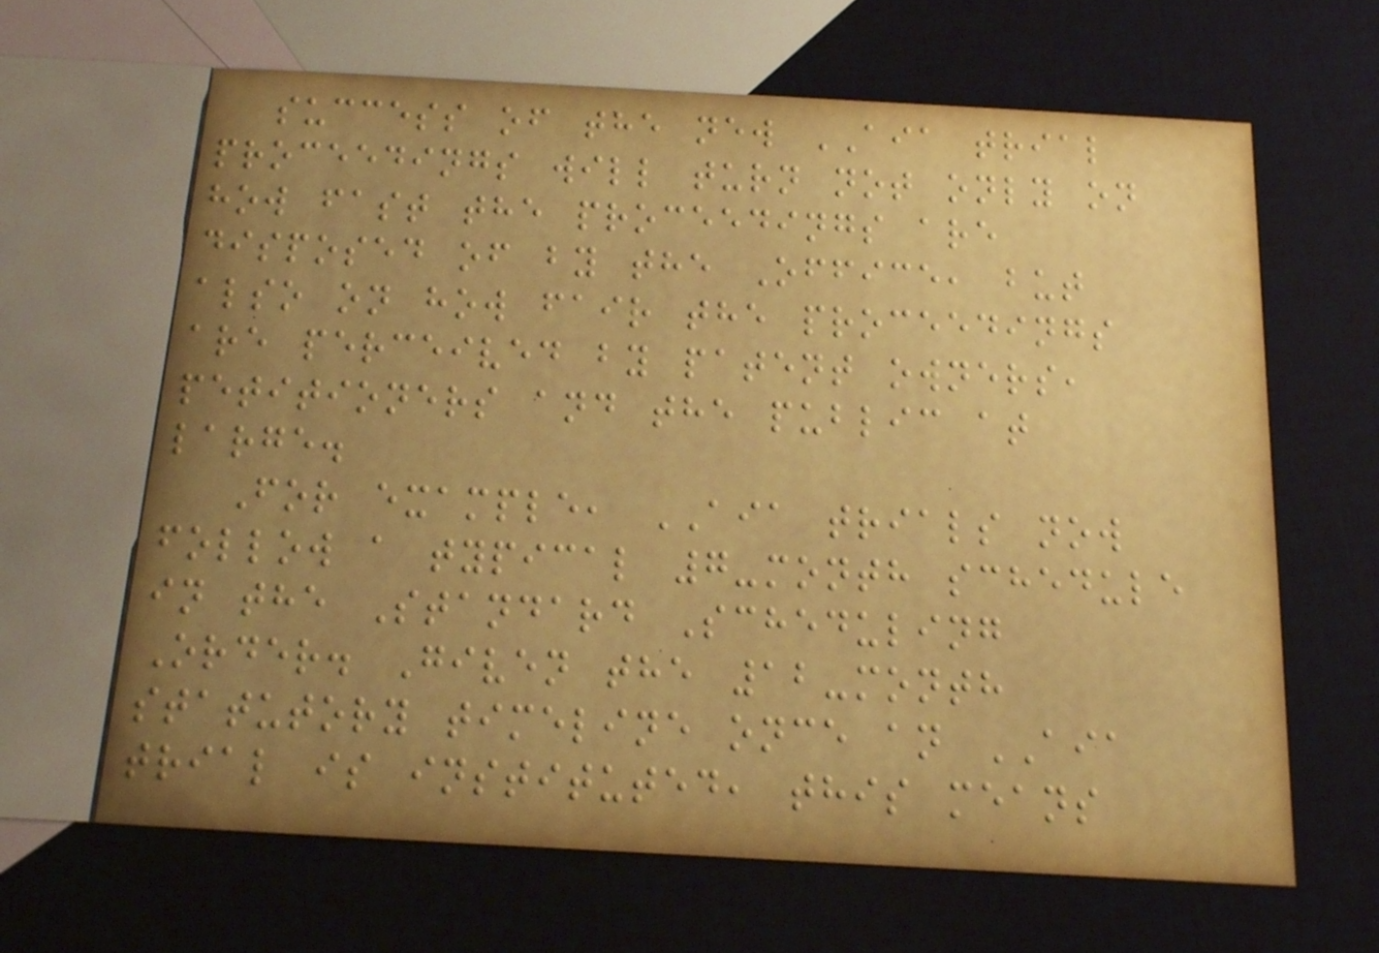success of the new AIA trial
proceedings will turn not only on
how fast the proceedings are
disposed of by the Office, but
also on how fair the proceedings
are perceived by patent owners,
petitioners and the public at
large.
For example, AIA trials now
follow a typical 7-month schedule
in the Standard Scheduling
Order. Given the 12-month
statutory timeline once an AIA
trial is instituted, this means
